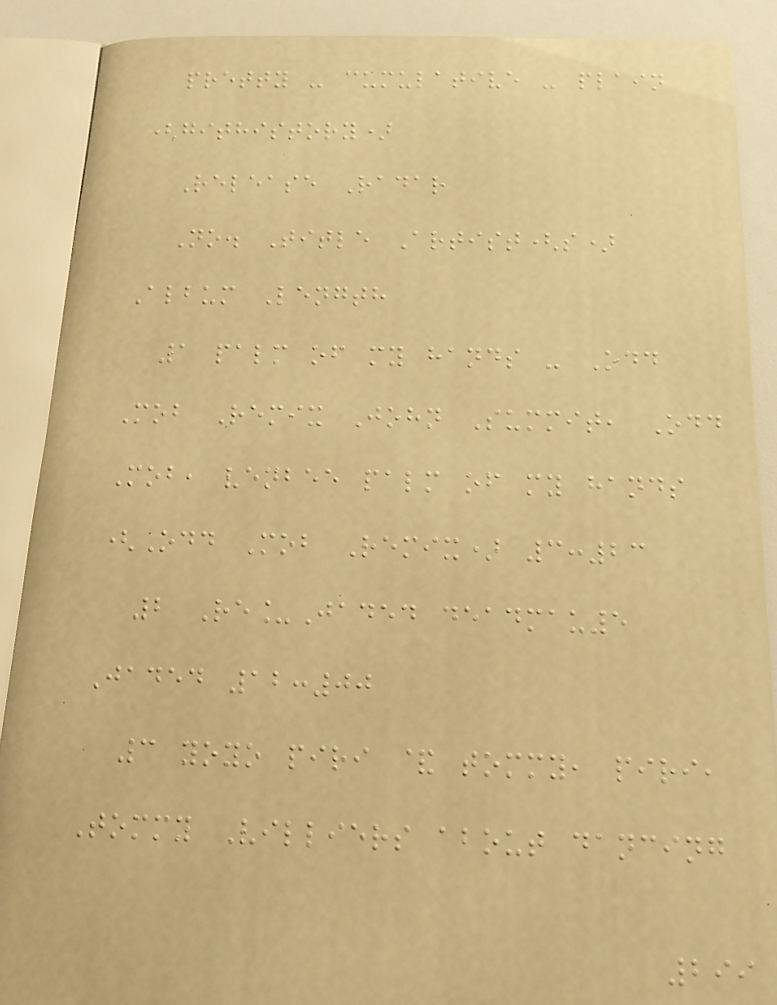pretty - cumulative - plain
(githistory)
Release Radar
No. Title Artist(s)
Album Length
1 palm of my hands - Odd
Mob Remix John Summit, Odd
Mob, venbee palm of my hands
(Odd Mob Remix) 3:23
2 Re_Jaded deadmau5
Jaded 12:00
3 yoyo piri & tommy, piri,
Tommy Villiers about dancing
299
